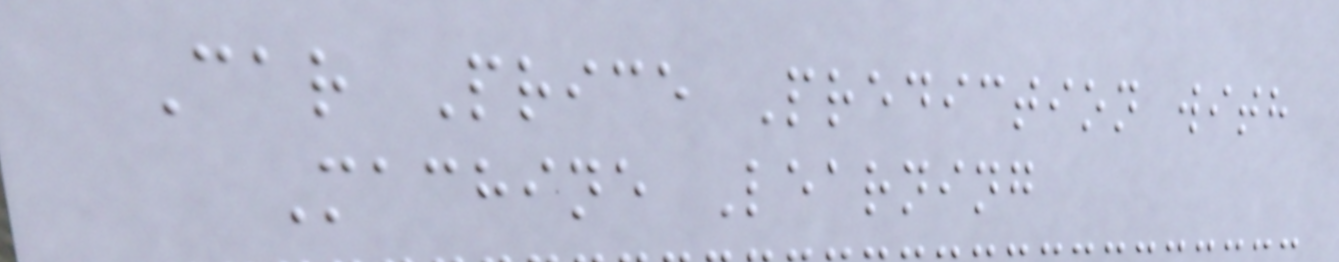Car Price Prediction with
Machine Learning
